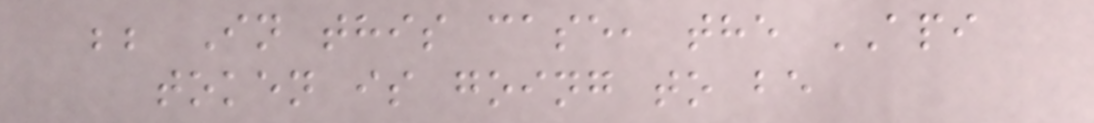;; In this case, the API
token is going to be
